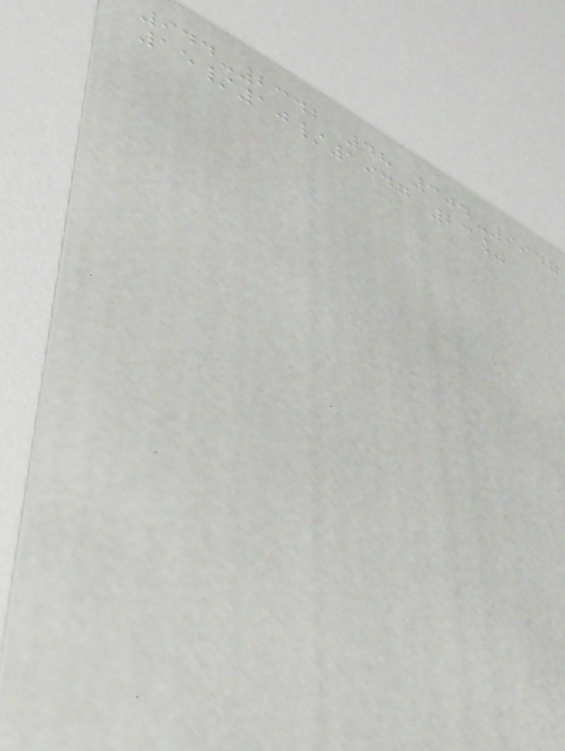944-2342 48 304-9947
15/10/1947 23%
